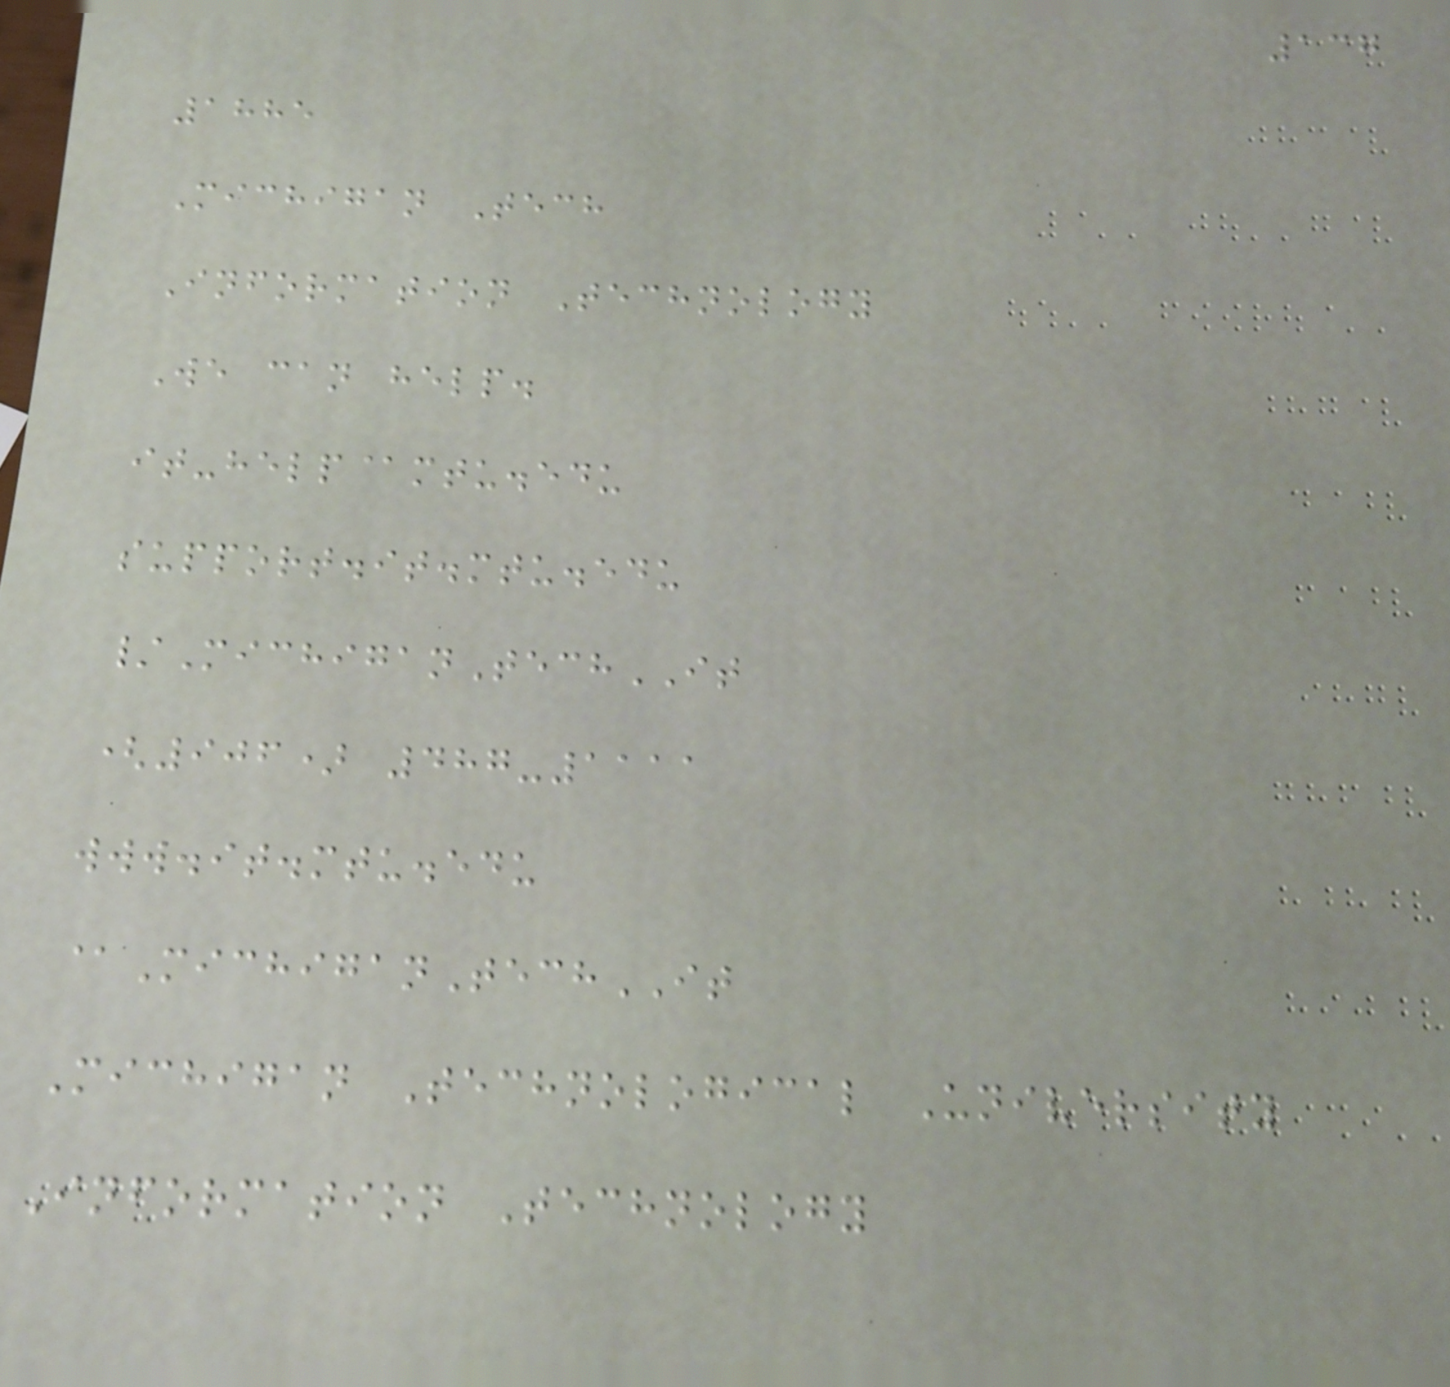137
1885
Michigan Tech
Information Technology
We can help.
it-help@mtu.edu
support.it.mtu.edu
/MichiganTechIT
(906) 487-1111
www.it.mtu.edu
@MichiganTechIT
Michigan Technological University
Information Technology
